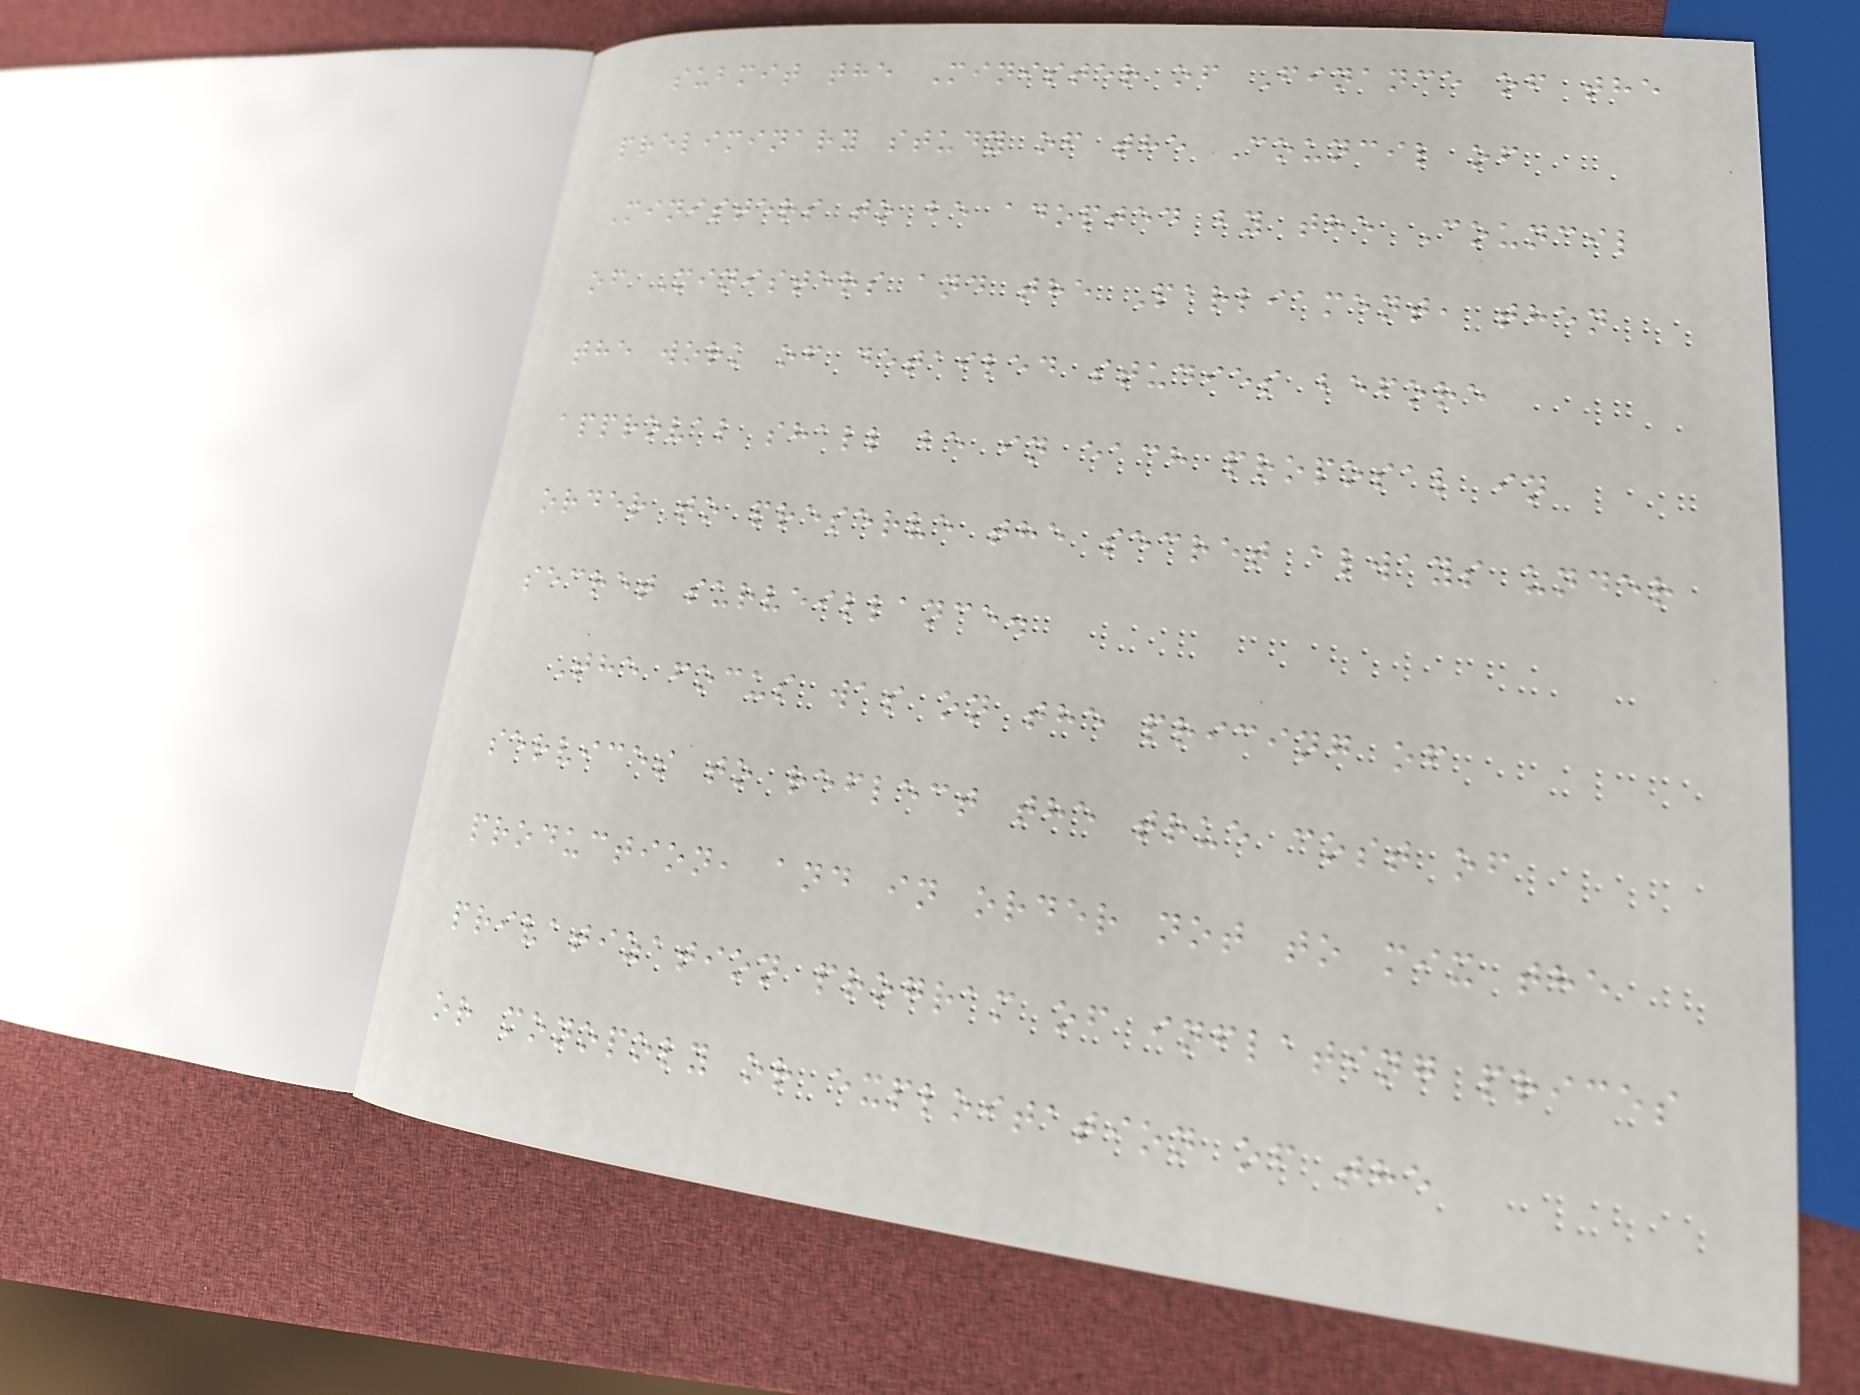submit the Minister of Finance of the
preliminary study of the Council of
Ministers to be adopted by the Council
of Ministers and the Parliament, then
the work of detailed studies before
approval shall be in each proposal in
order to preserve the secret always under
secret surveillance.
The focus was on the pricing of
services to reflect the true cost of
production, and in order not to mix the
privatization program of inflating prices
or monopoly or exploitation of the
